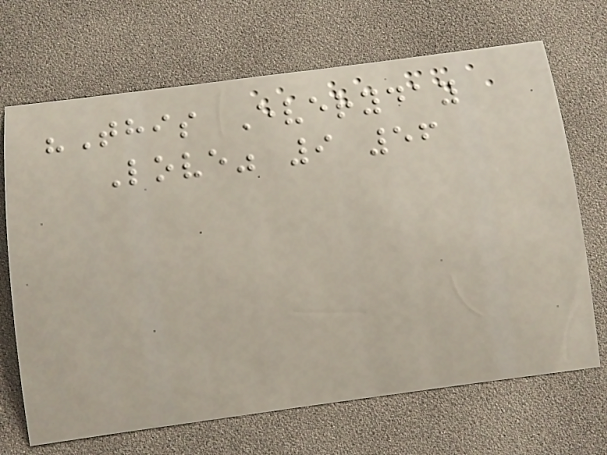"This Everyday
Love" 9 56
